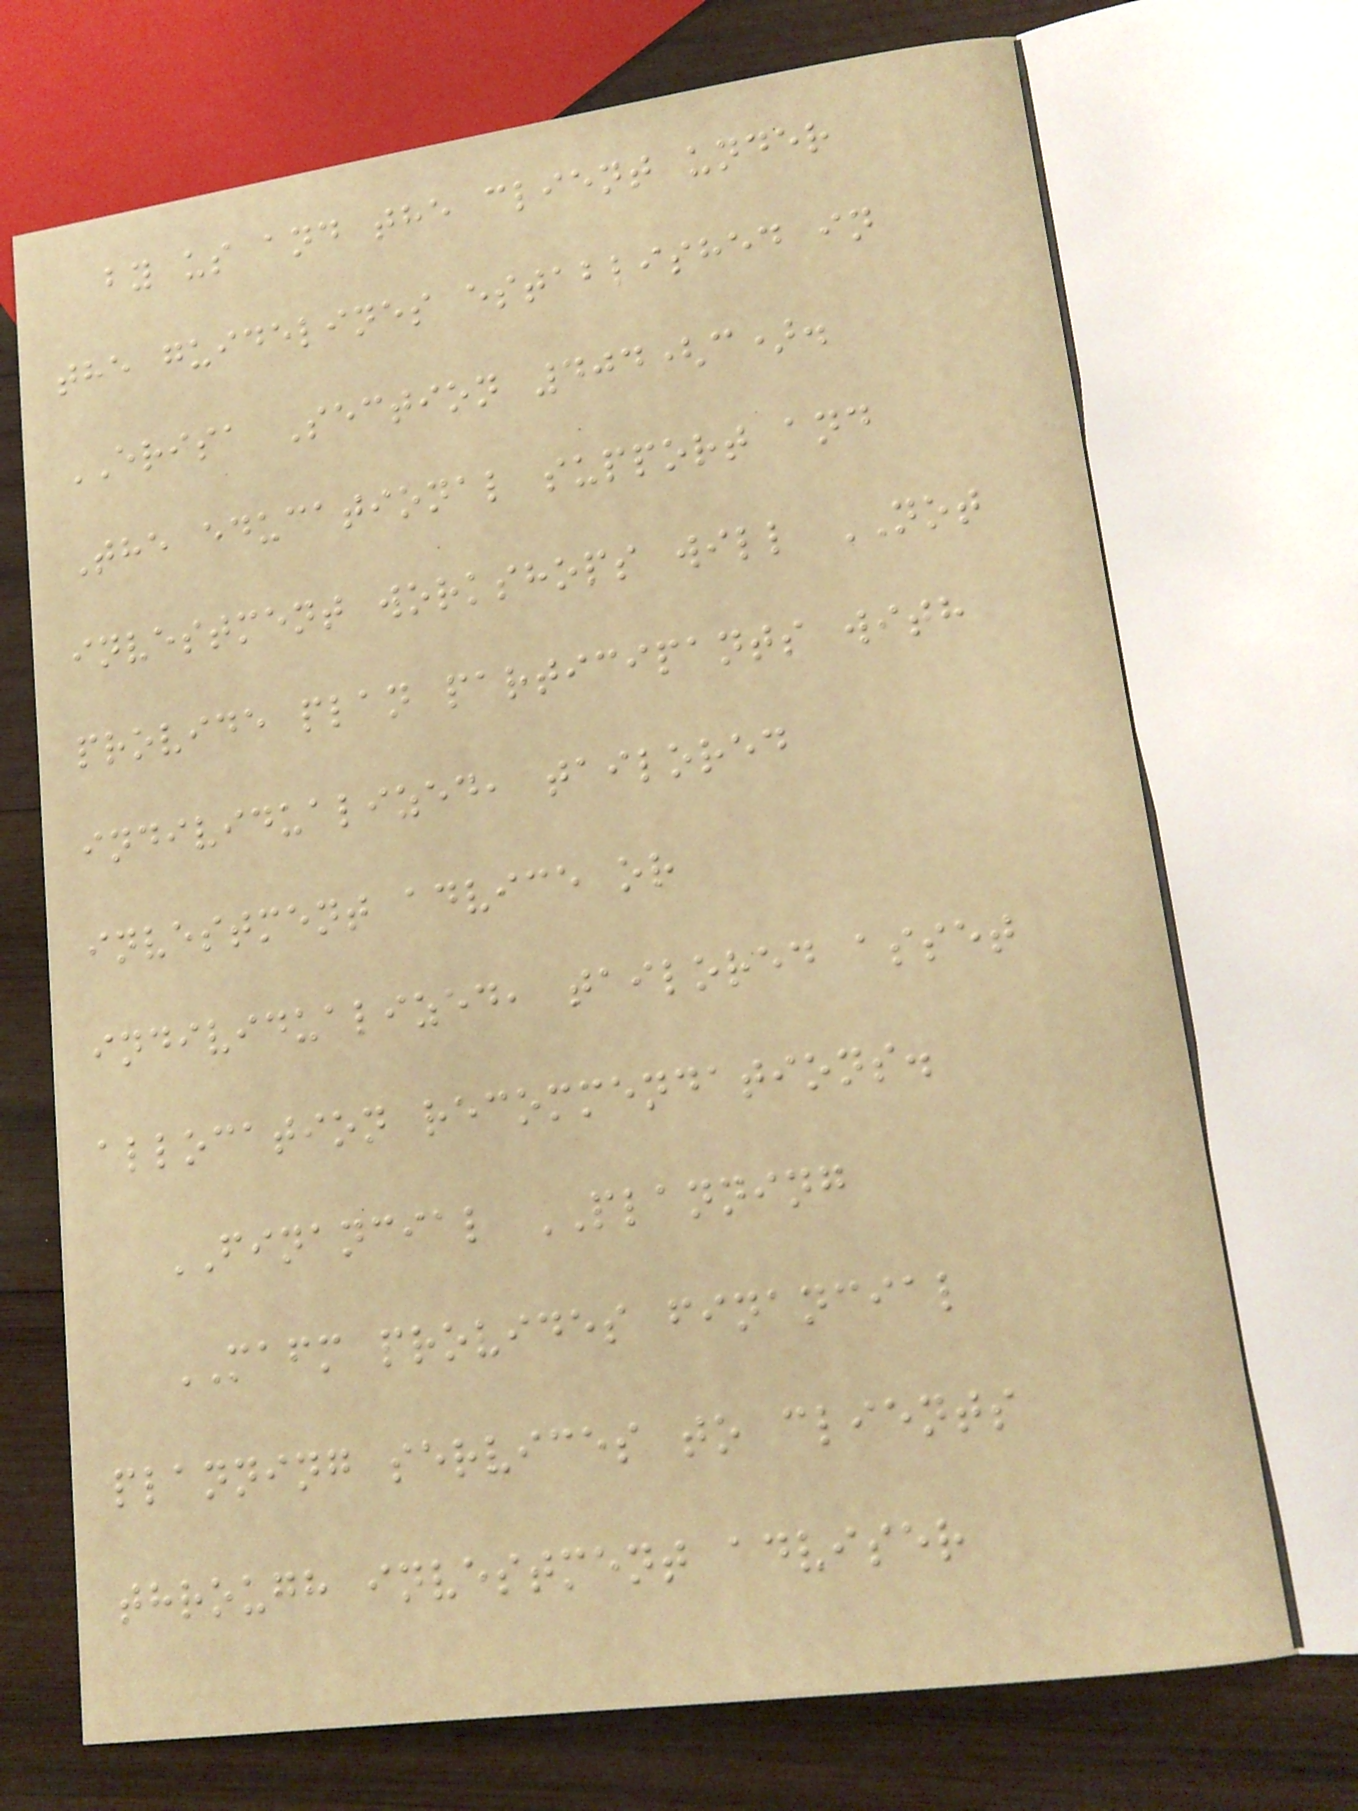by us and the client under
the guidelines established in
ERISA Section 404(c).
The educational support and
investment workshops will NOT
provide plan participants with
individualized, tailored
investment advice or
individualized, tailored asset
allocation recommendations.
FINANCIAL PLANNING
MAFM provides financial
planning services to clients
through investment adviser
